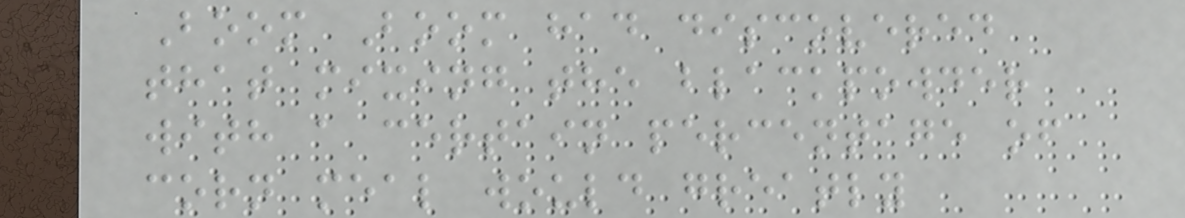Boom Boom had discovered
that mixing the blackpowder
with a certain percentage of
corn meal would greatly
